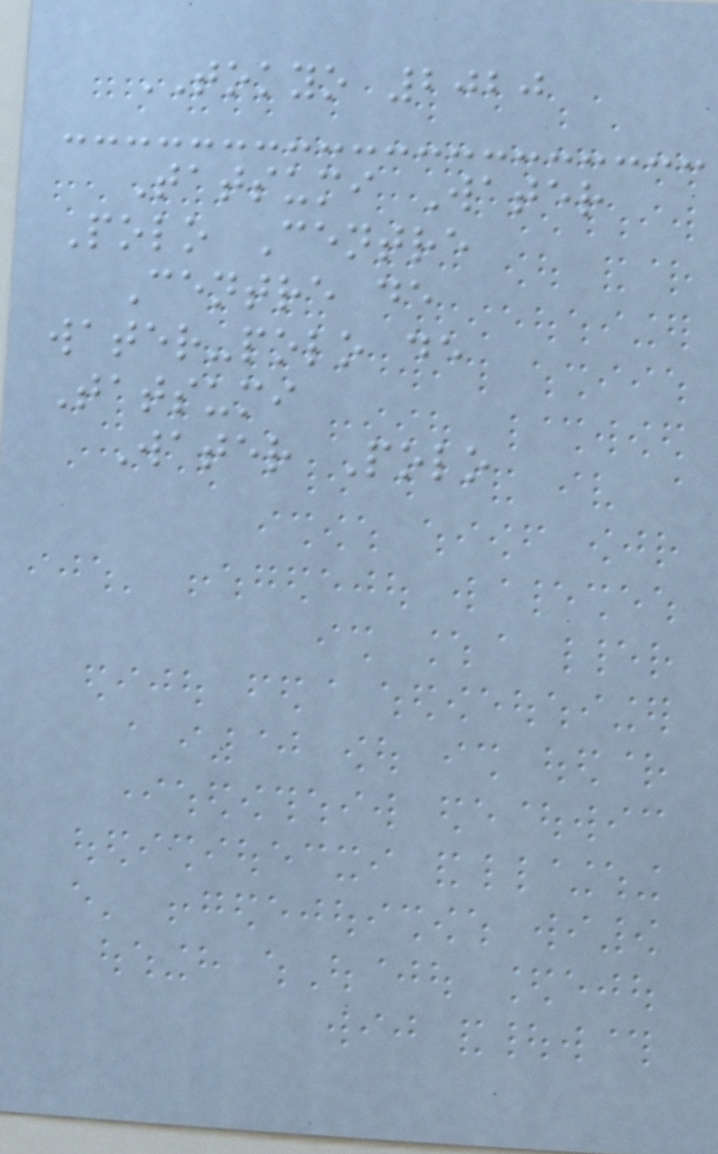TOKYO 2020
Tatsumi Water
Polo Centre
Centre de
water-polo de
Tatsumi
Water Polo
